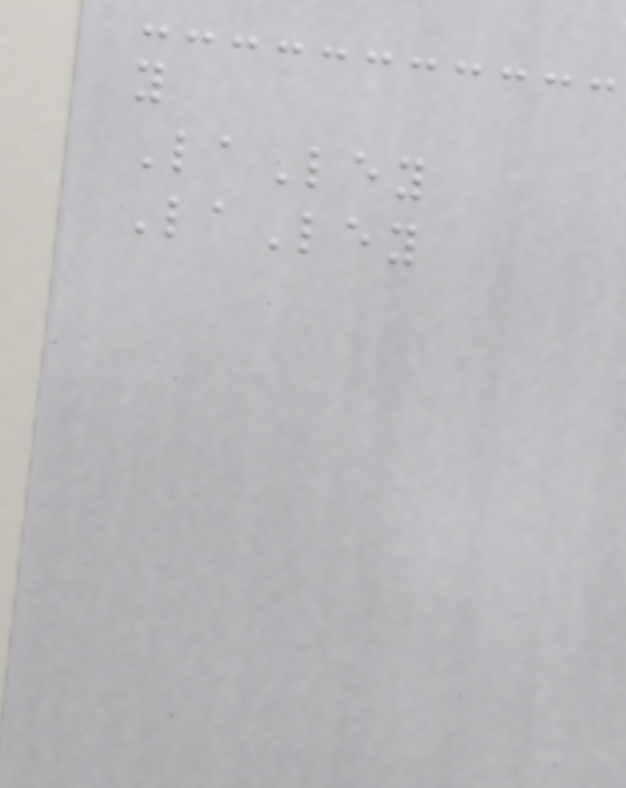y
LaLey
LaLey
